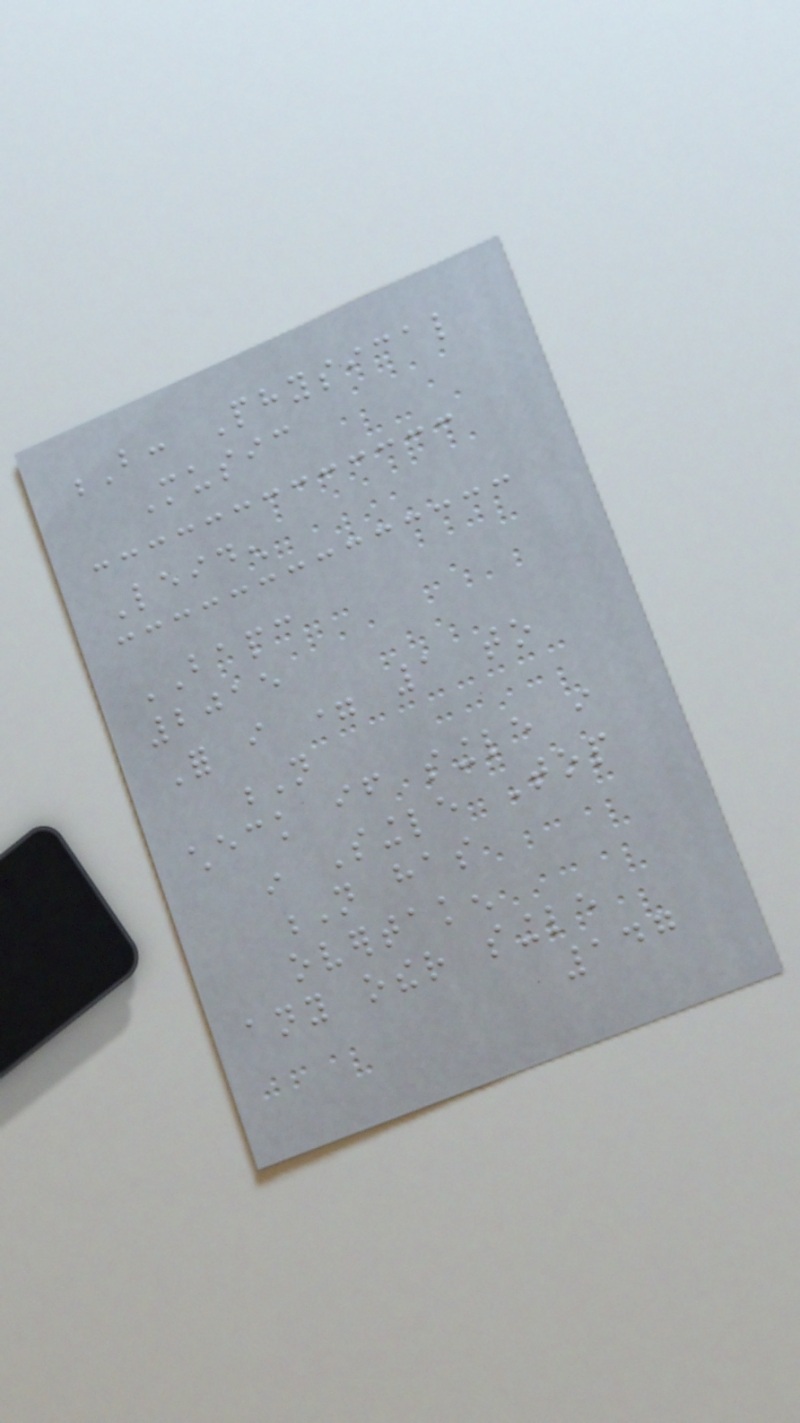B: Physical
Music
Leiden
BAPC
2015
For i = 1 to
N
check if single i
in Single Top
N has
overtaken
any other single
147
